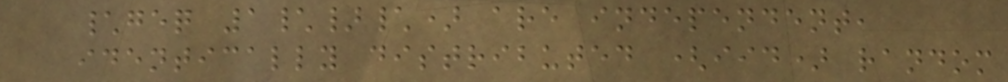\geq 1\}\) are independent,
identically distributed (iid) random
